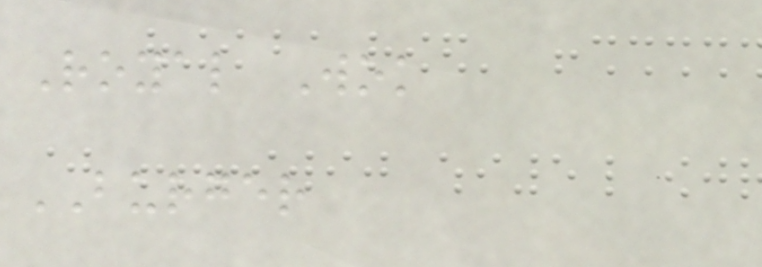Royal Wok
BURGER
